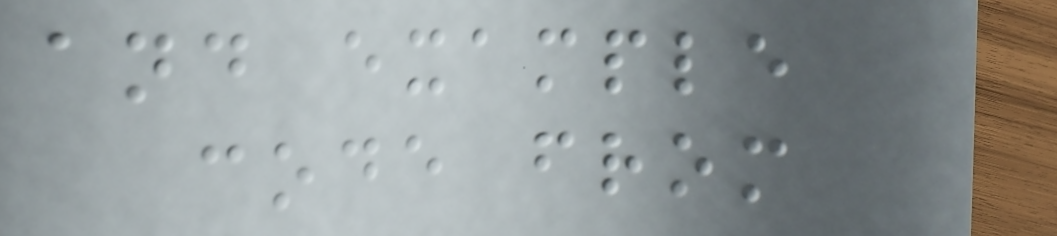and example
code from
